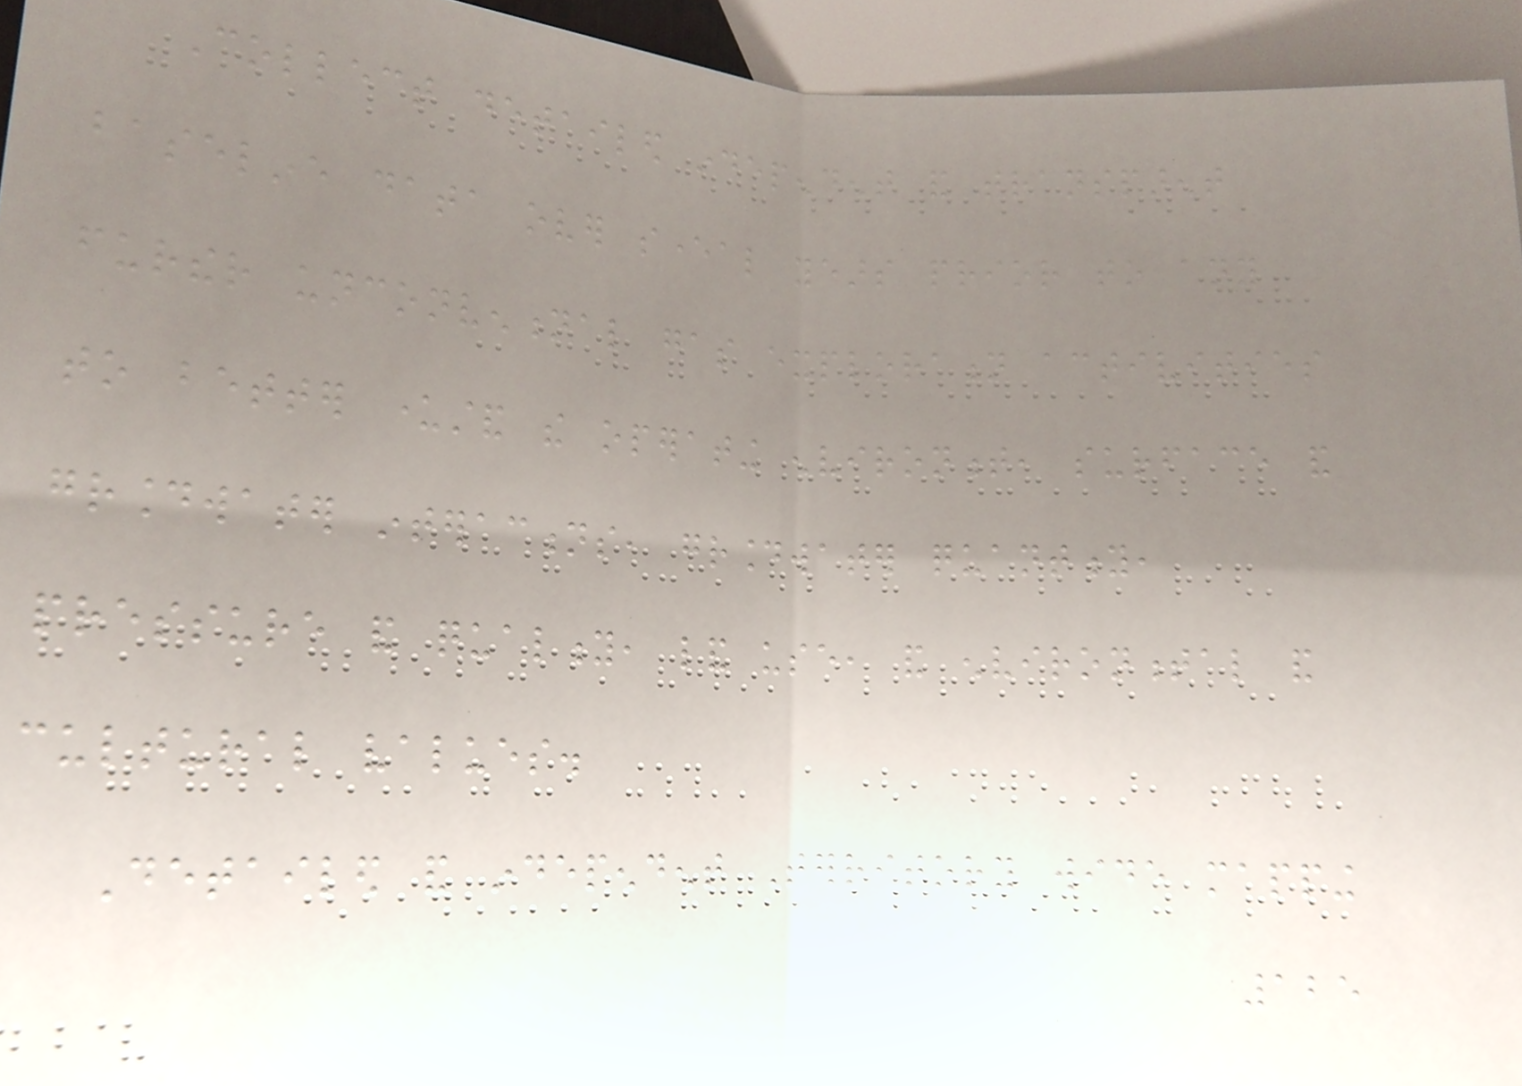Collect detailed independent and transparent
baseline data over several years prior to any
further unconventional gas exploration activities
to better understand the operating environment, surface and
groundwater interactions, groundwater quantity,
pressure and quality, land use, and environmental and
cultural values.
Detailed and independent Territory wide mapping
125
